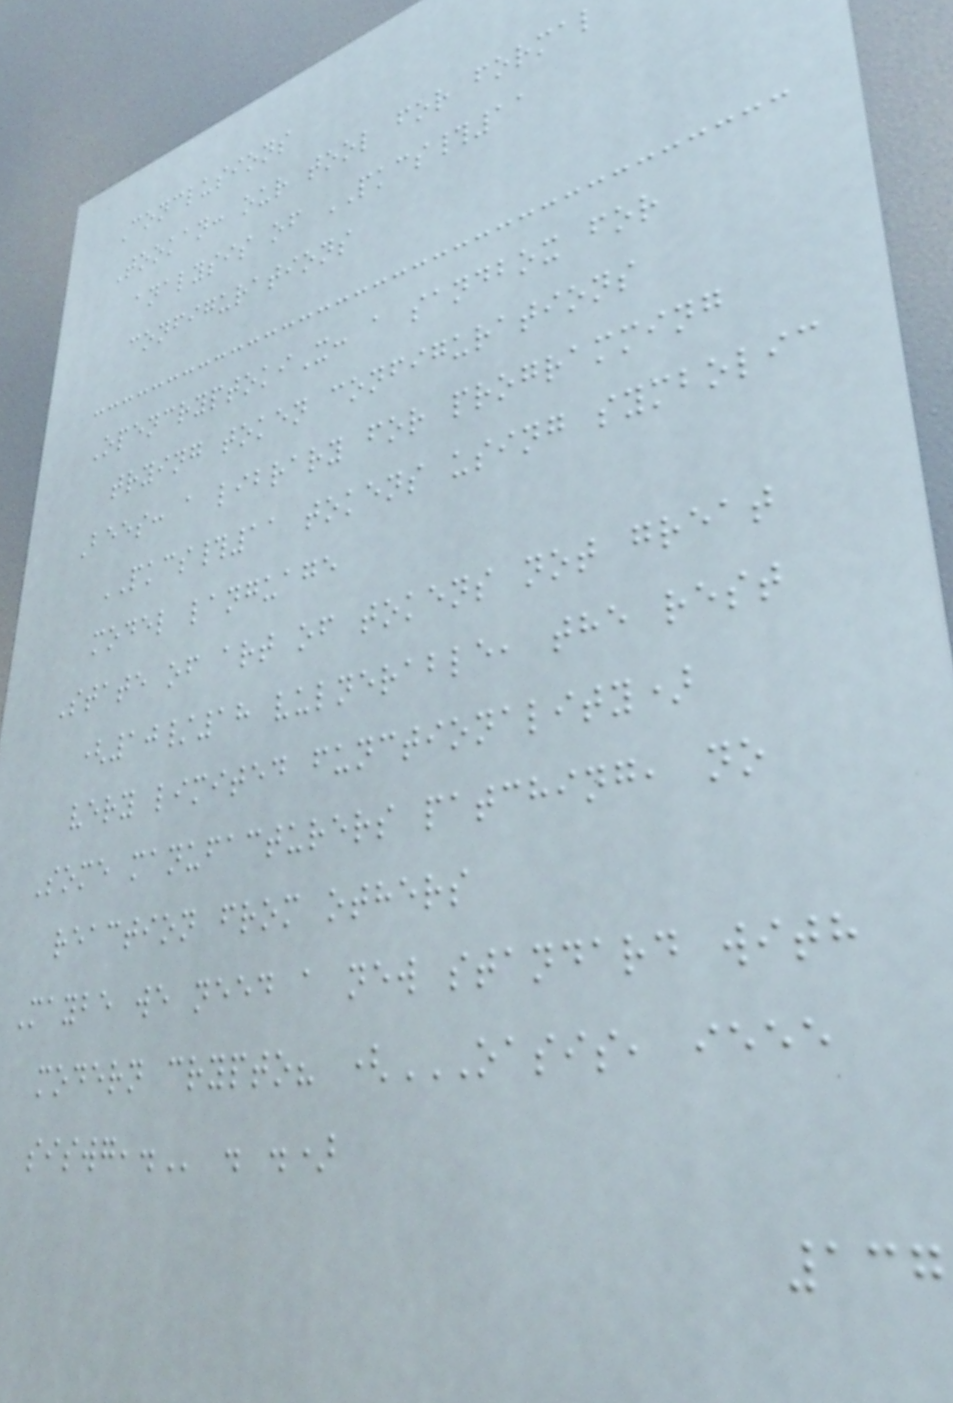Conclusions
Tookan: our tool for formal
analysis of PKCS#11
configurations
OpencryptokiX: a sandbox for
trying token configurations
Bees: a library for programming
PKCS#11 tokens using symbolic
model language
State of art of tokens not great
(10/18 vulnerable, the rest
very limited functionality)
Some manufacturers patching, no
reaction from others
Maybe we need a new standard with
modern crypto? (OASIS, IEEE
SISWG,. . .)
137
